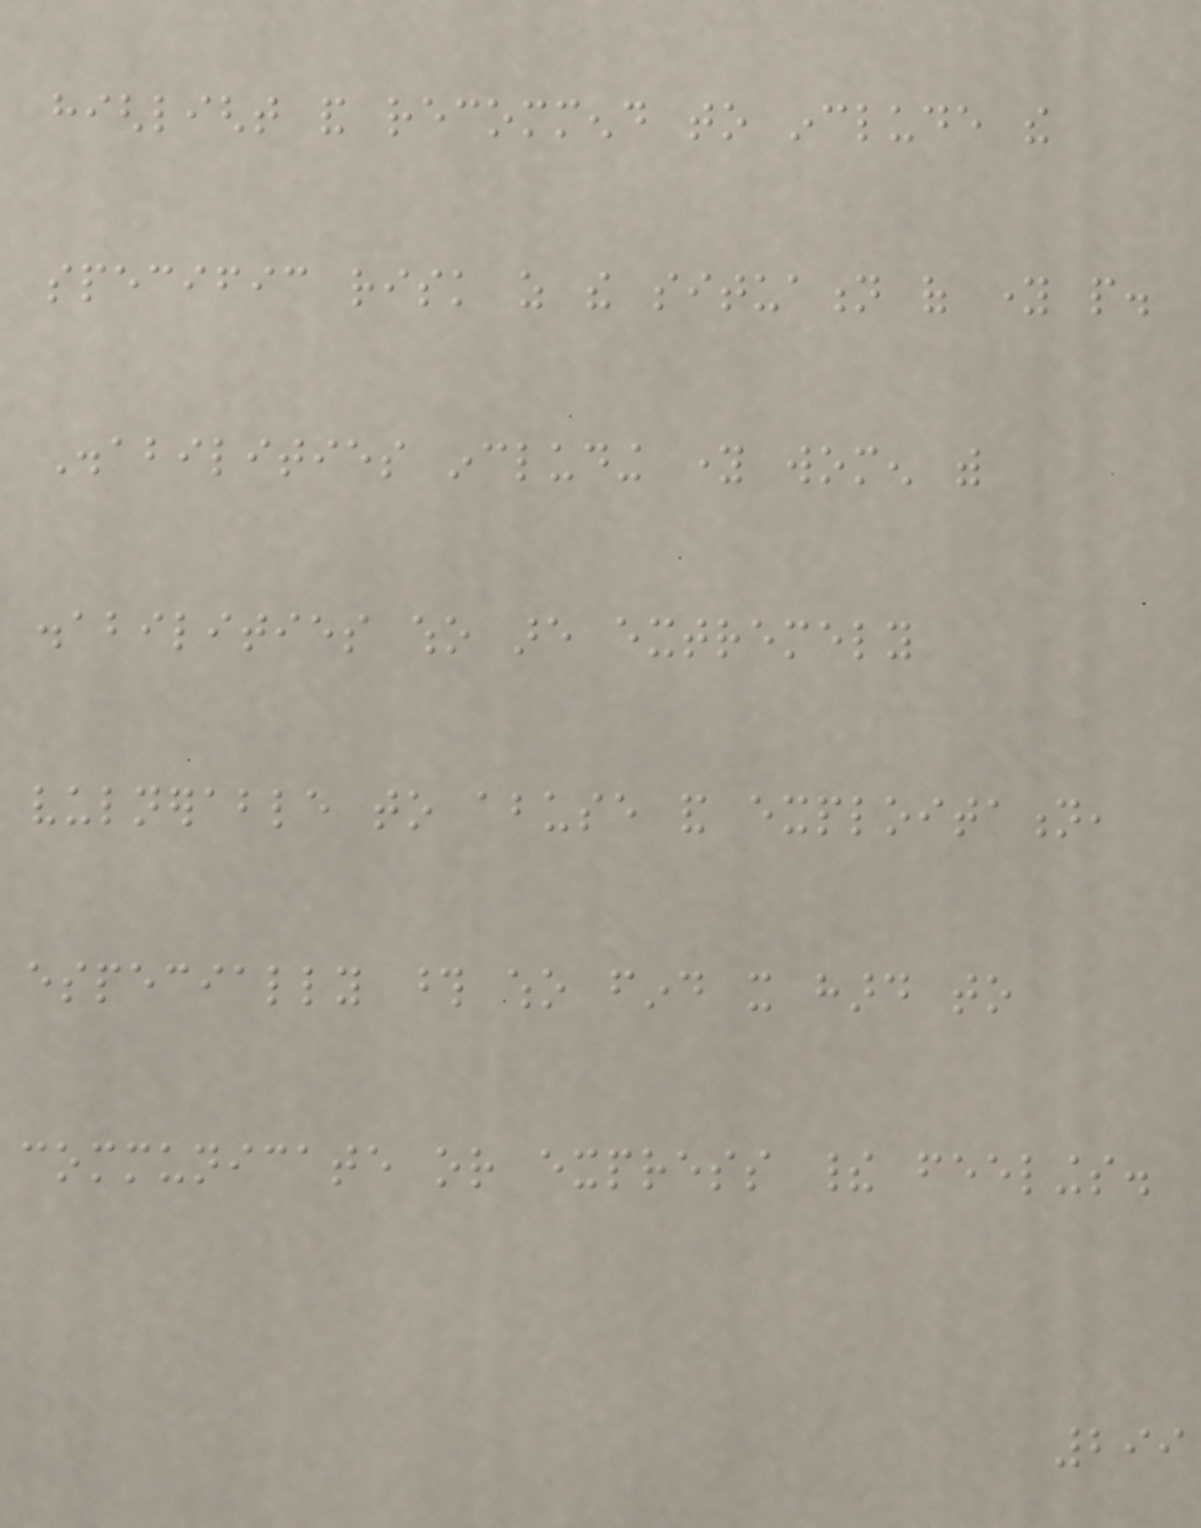highlight and recommend to include the
specific risk as the situation of young people.
Disabilities including young women with
disabilities who are extremely
vulnerable to abuse and exploitation,
especially those who find it hard to
communicate or express their feelings.
299
